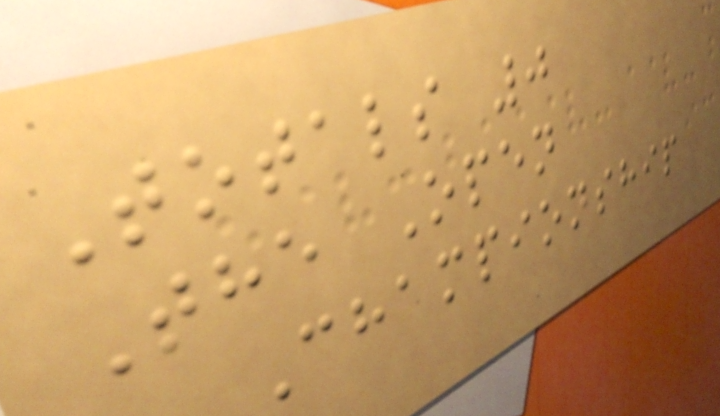Totals 0
The Open
Championship
